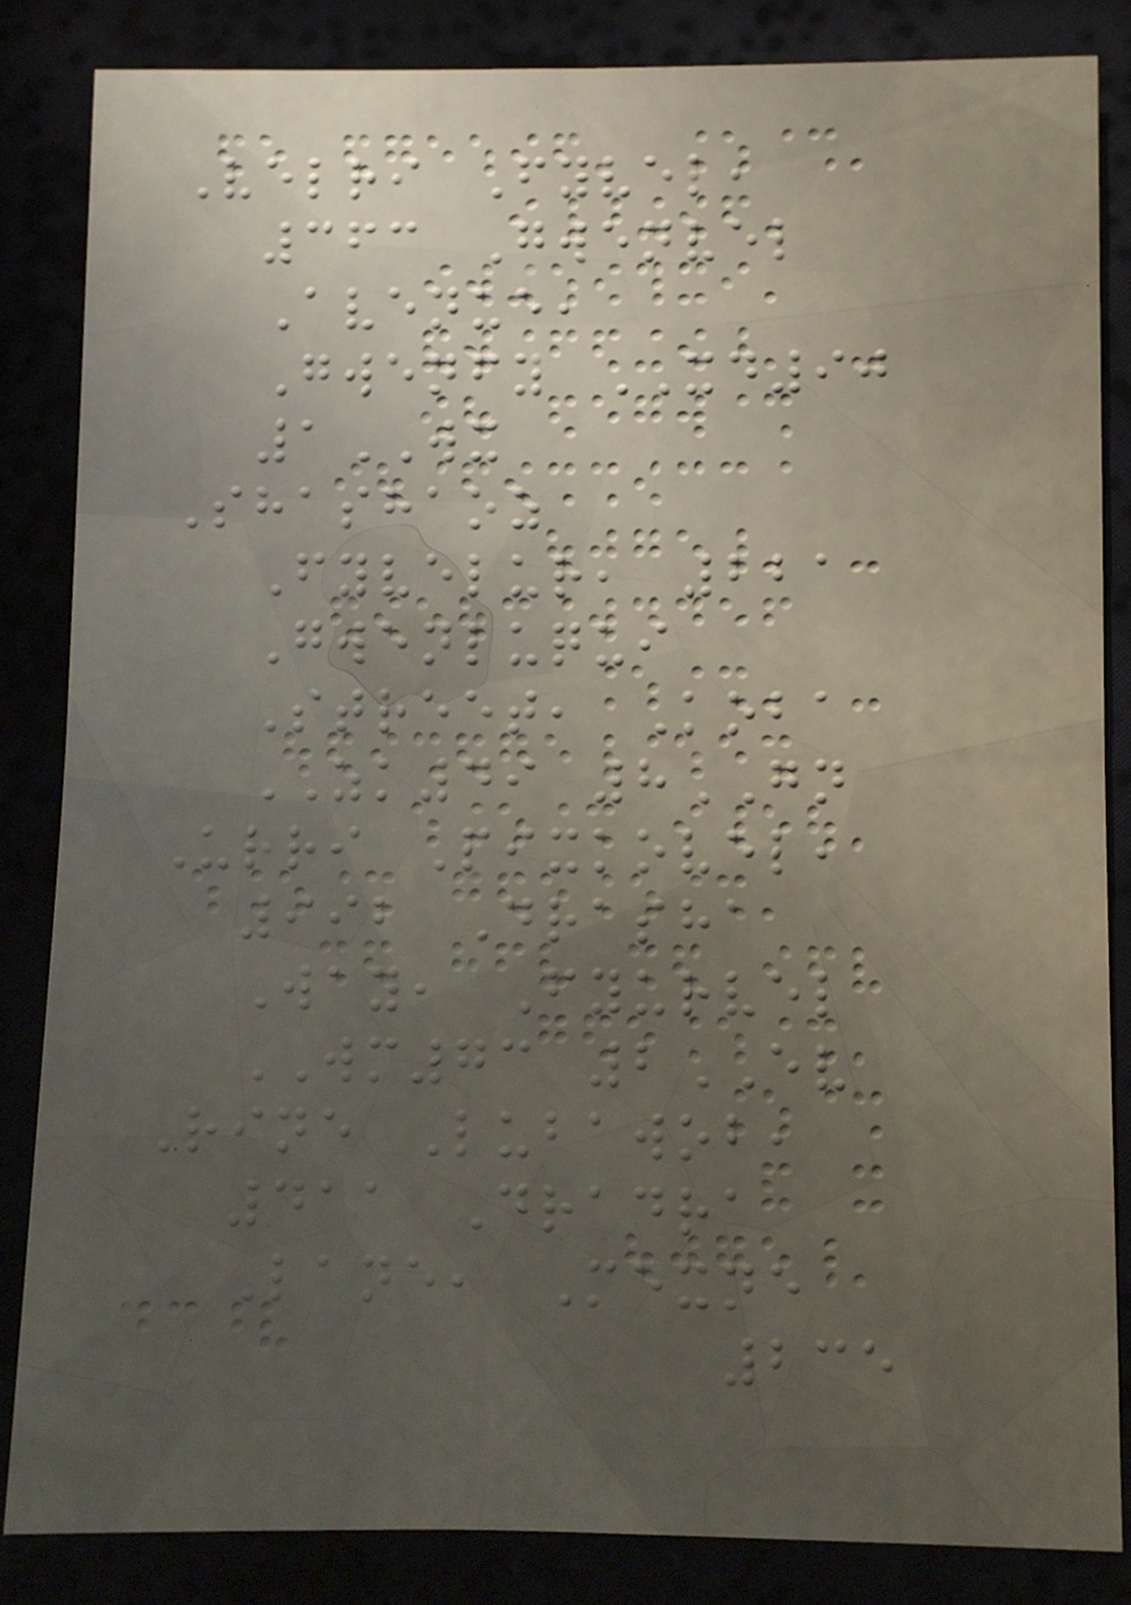Velri Fyvel,
363 Gwenvel
Avenue,
Gwenfy XD90
1WX
Shashaoz
Fyvelur, 221
Gwenluqui
Street, Koba
ZK49 8GN
Urri Pixkovel,
992 Drasha
Way, Fyurvel
WM73 2EV
Rine Lubawob,
411 Dradra
Lane, Mexne
235
